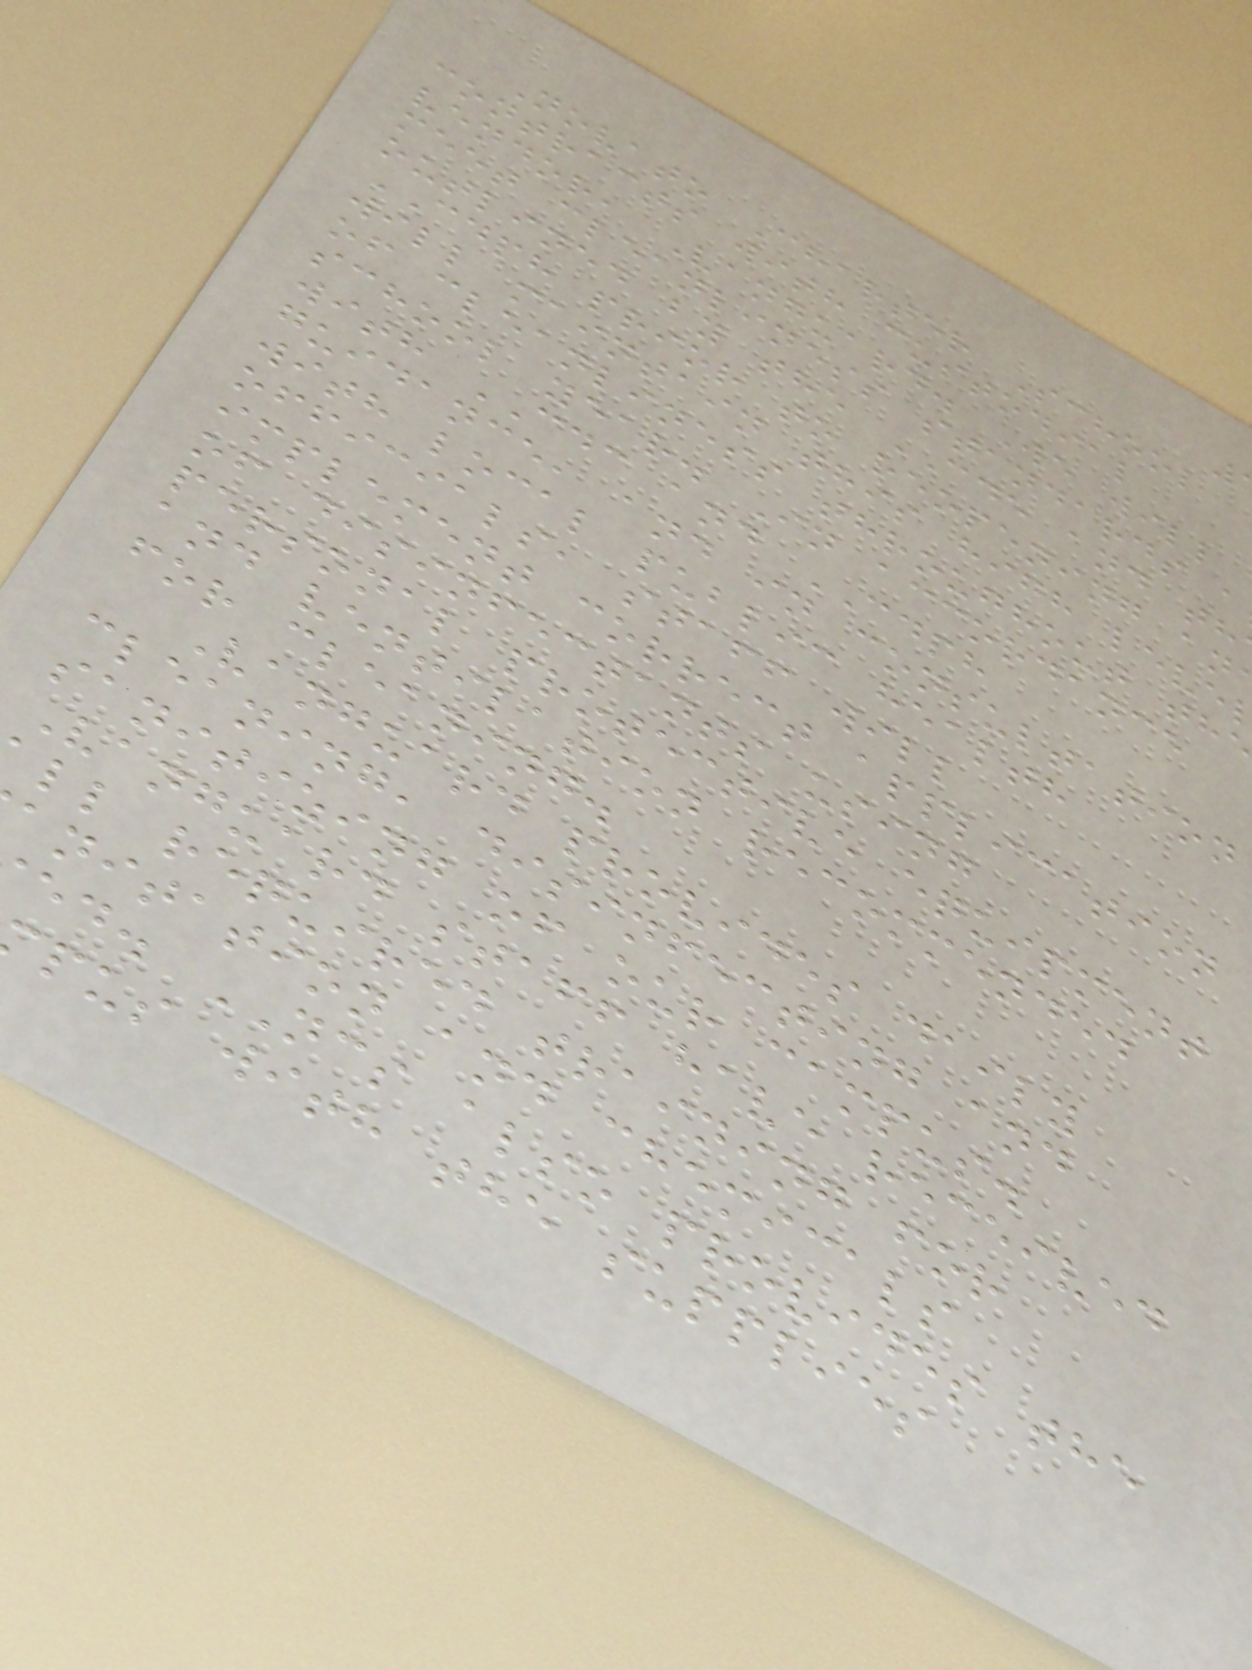Novato Charter School
contracts with custodial
vendor, Vanguard. We will
meet cleanliness standards a
outlined by the CDE and th
CDPH prior to reopening an
will maintain this high leve
of cleanliness throughout th
school year. In accordance
with CDC and CDPH
guidance, and in consultation
with local public health
officials, staff will
implement correct application
of disinfectants using
personal protective equipment
and ventilation recommended
for cleaning.
Vanguard provides daily
cleaning, disinfecting and
sanitizing of our campus.
Vanguard staff have received
ll required training for
anitation and chemicals
ed. NCS also provides the
pus with the supplies
